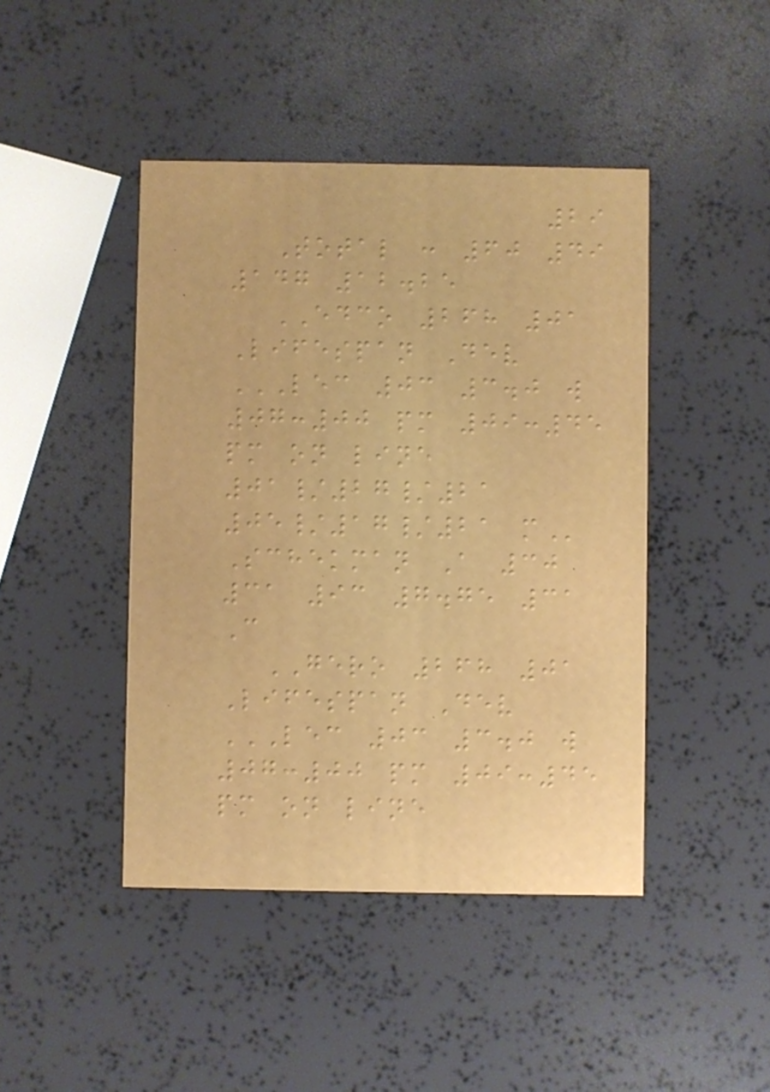29
Total : 60 49
147 12.25
EDCO 268 01
Lifespan Dev
LEC 03 3.0 W
07:00 PM 09:45
PM ON LINE
01/27/21
05/17/21 M
Schekman A 30
31 93 7.75 31
C
GERO 268 01
Lifespan Dev
LEC 03 3.0 W
07:00 PM 09:45
PM ON LINE
